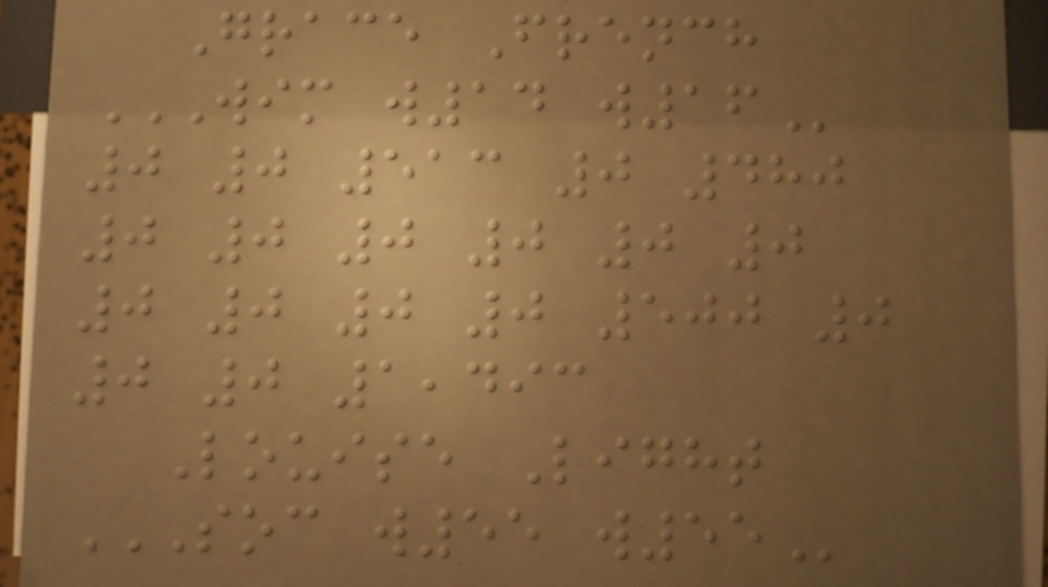Grace French
WIM W14 W16
0 0 513 0 480
0 0 0 0 0 0
0 0 0 0 500 0
0 0 1,493
Louise Light
SOC W55 W55
